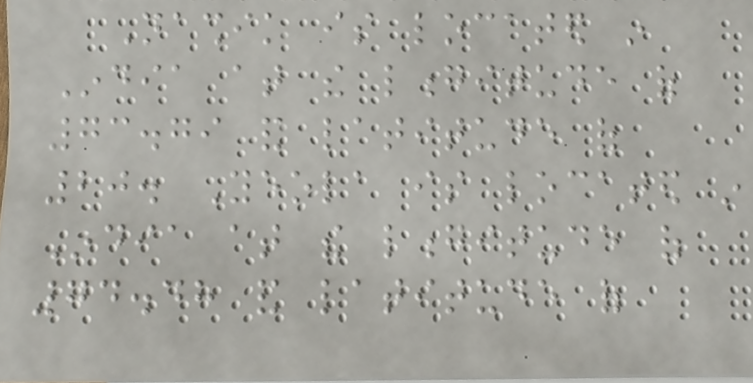Nashik is located in
India at the longitude of
73.79 and latitude of
20. Yeola is located in
India at the longitude of
74.48 and latitude of
